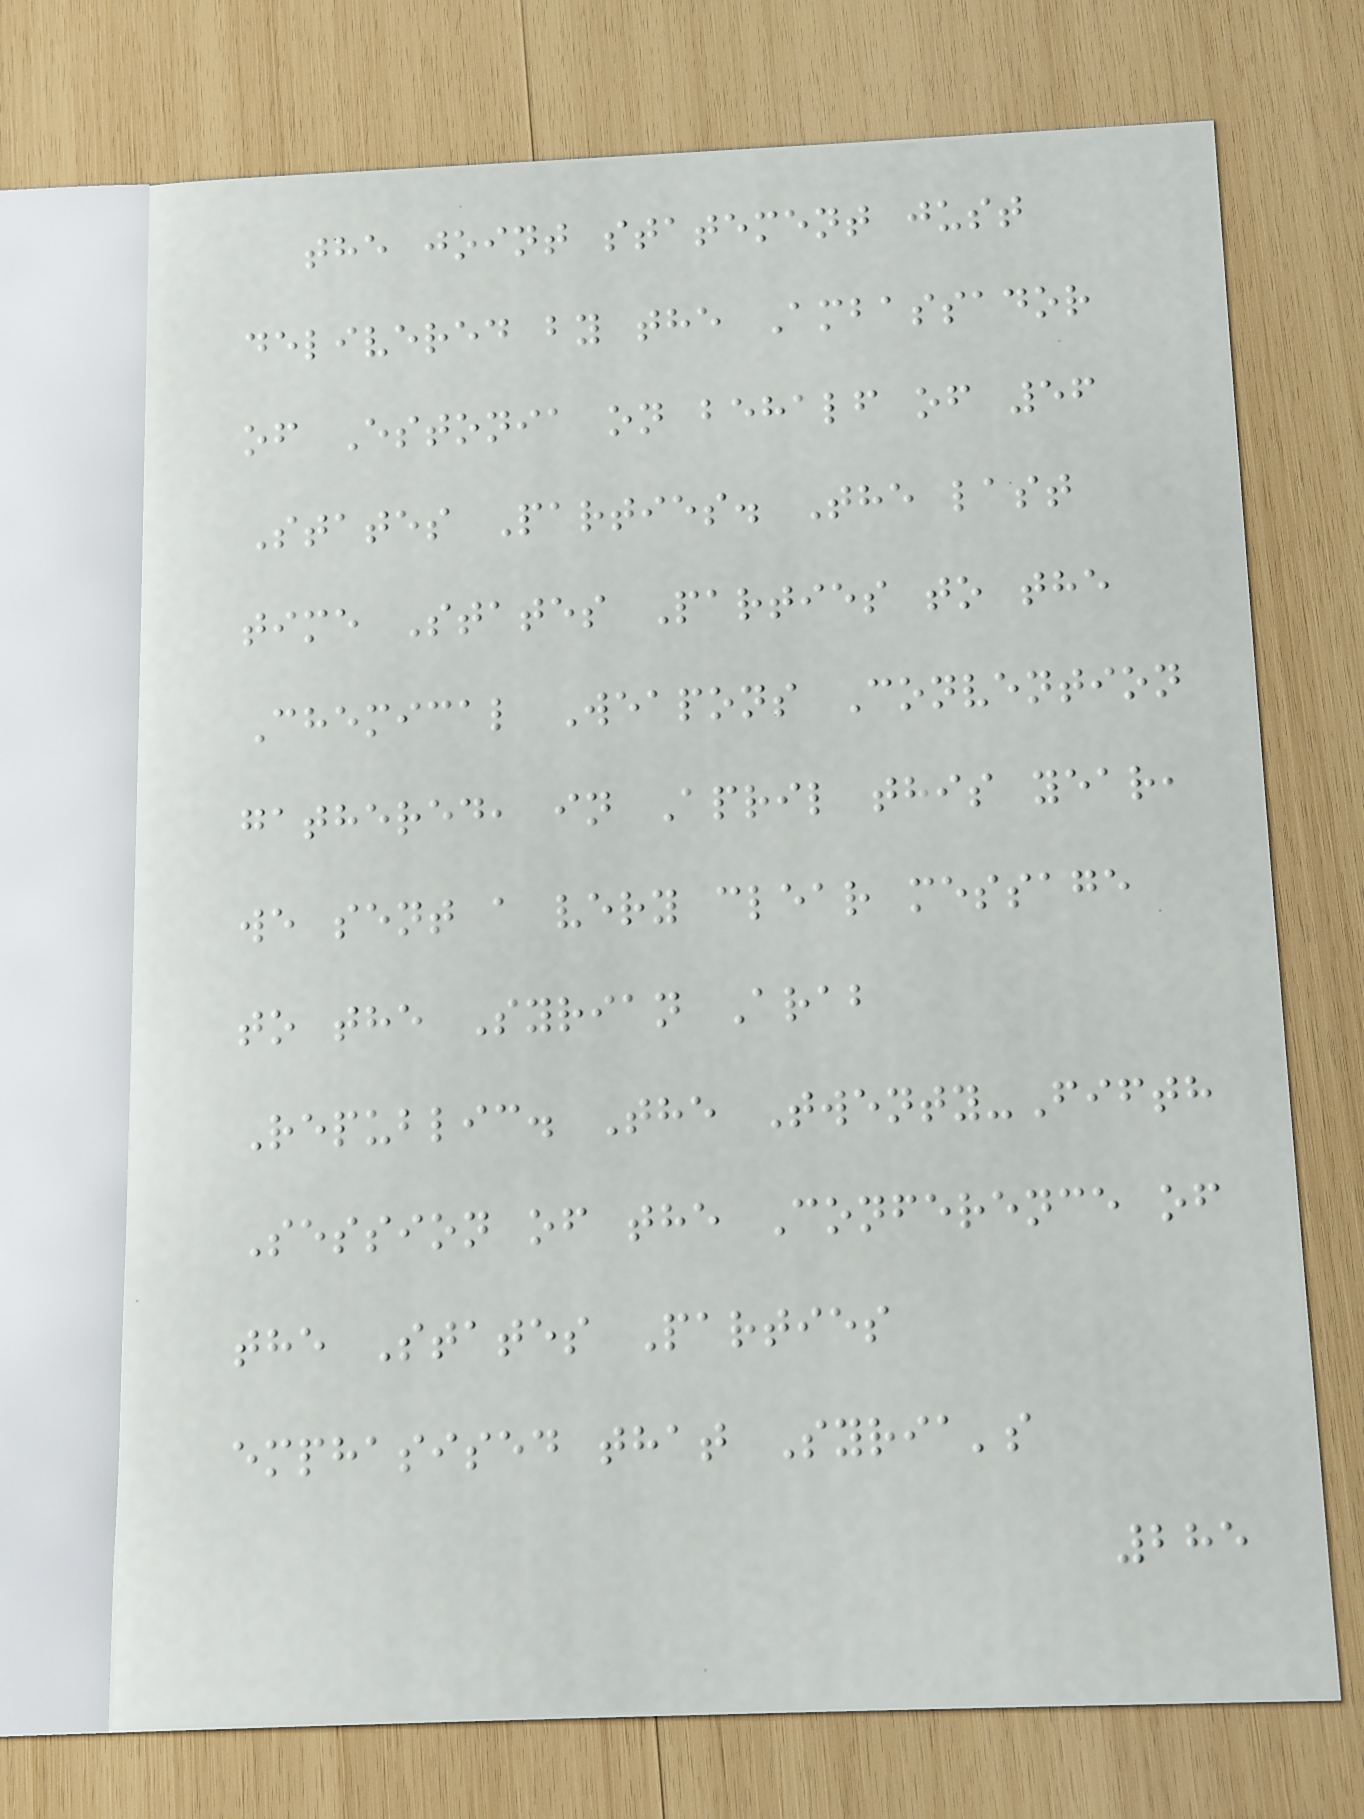the joint statement just
delivered by the Ambassador
of Estonia on behalf of 56
States Parties. The last
time States Parties to the
Chemical Weapons Convention
gathered, in April this year,
we sent a very clear message
to the Syrian Arab
Republic. The Twenty-Fifth
Session of the Conference of
the States Parties
emphasised that Syria's
285
